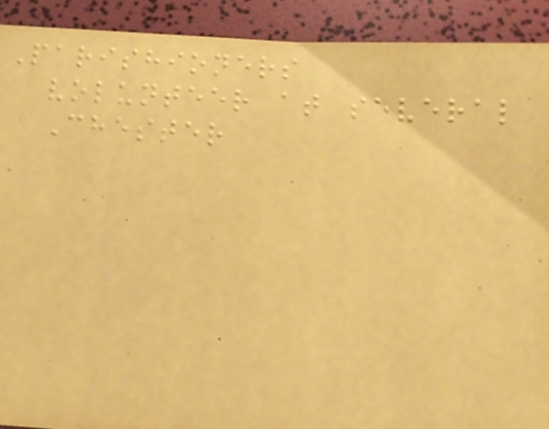Parishioners
volunteer at several
Chester
